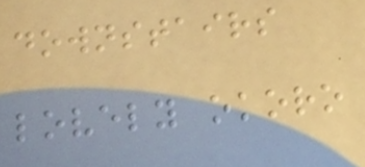downstairs
lovely okoro
